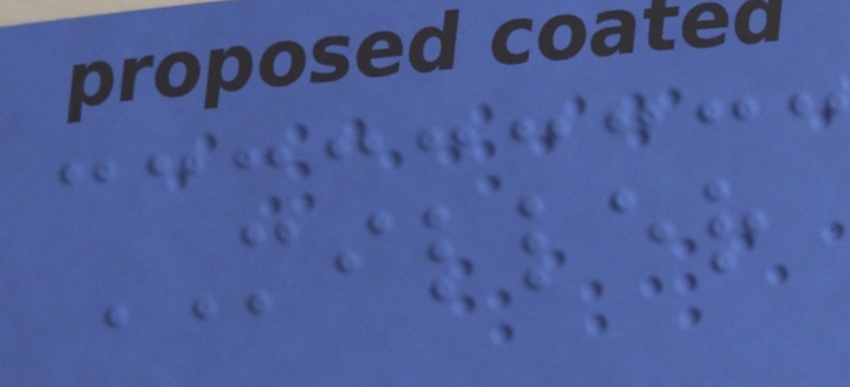MILLER
